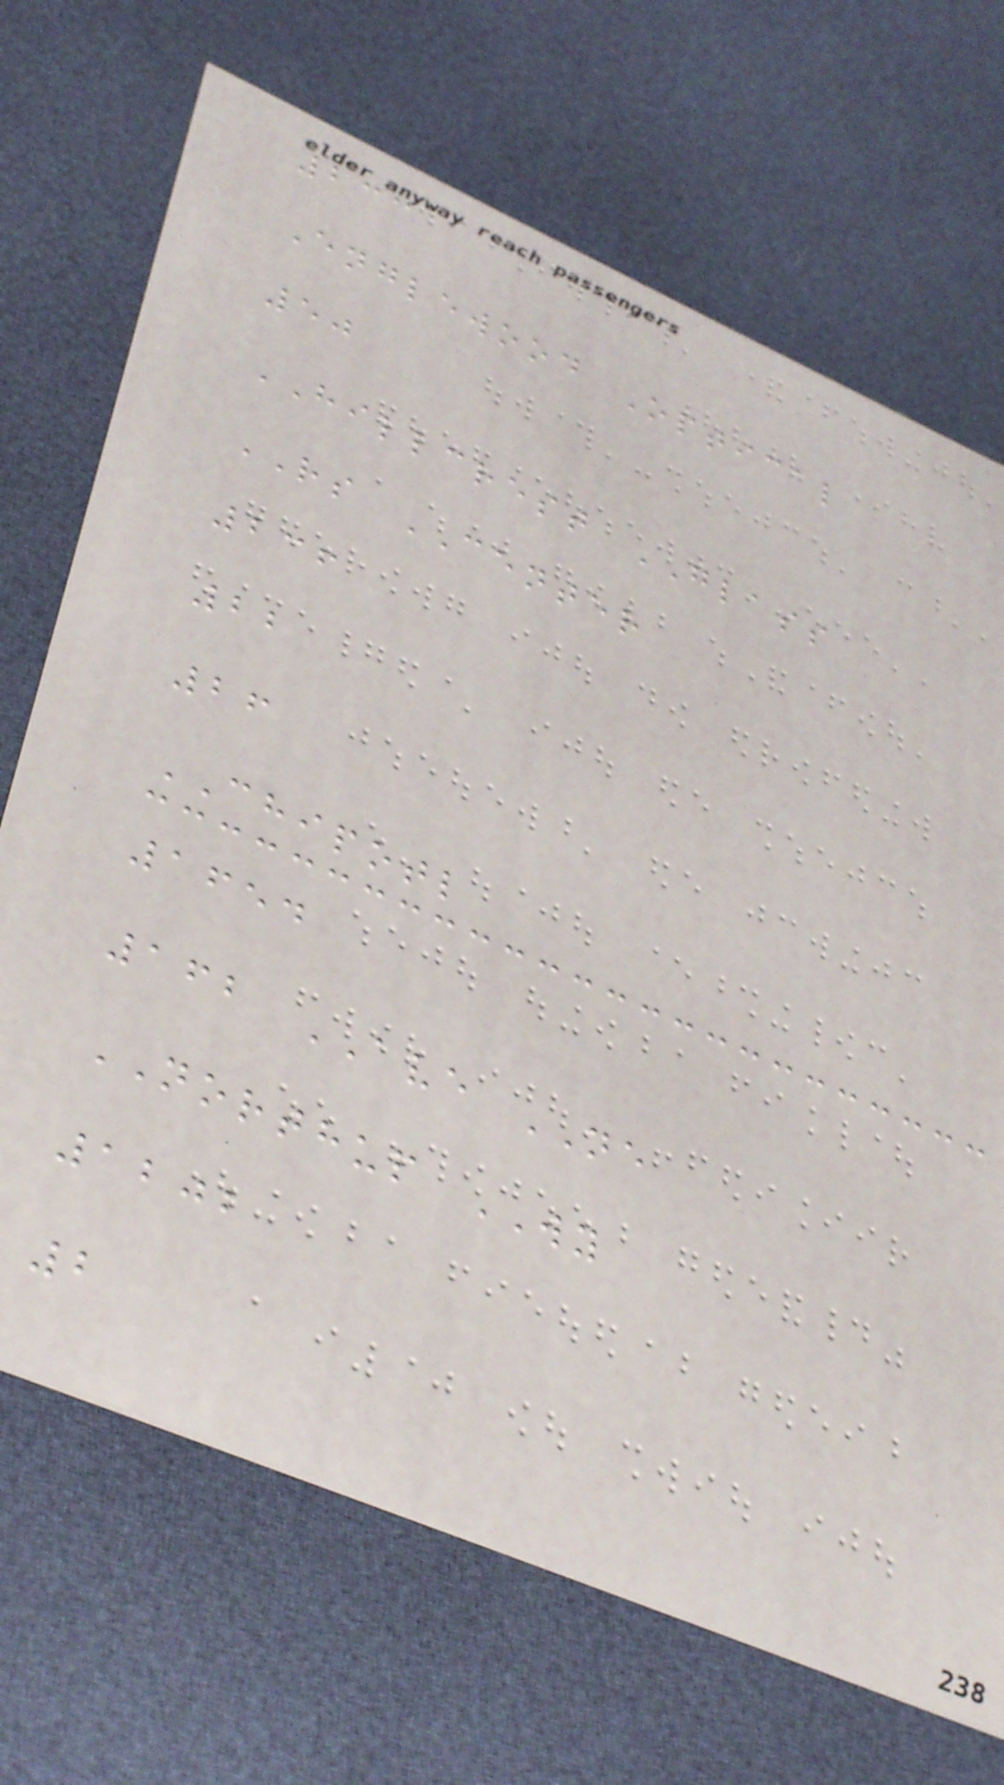233
Englewood Optical
50
HILLCREST GLASS
RS CENTER
236
22
26
CHIPOTL
1654
162 AVE NE
NORTHUP WY
1202
2
